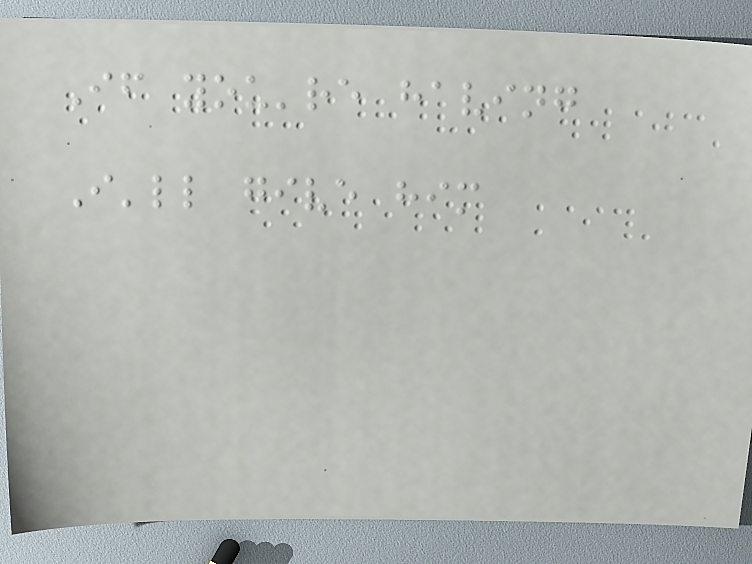If you're having
I'll give him
